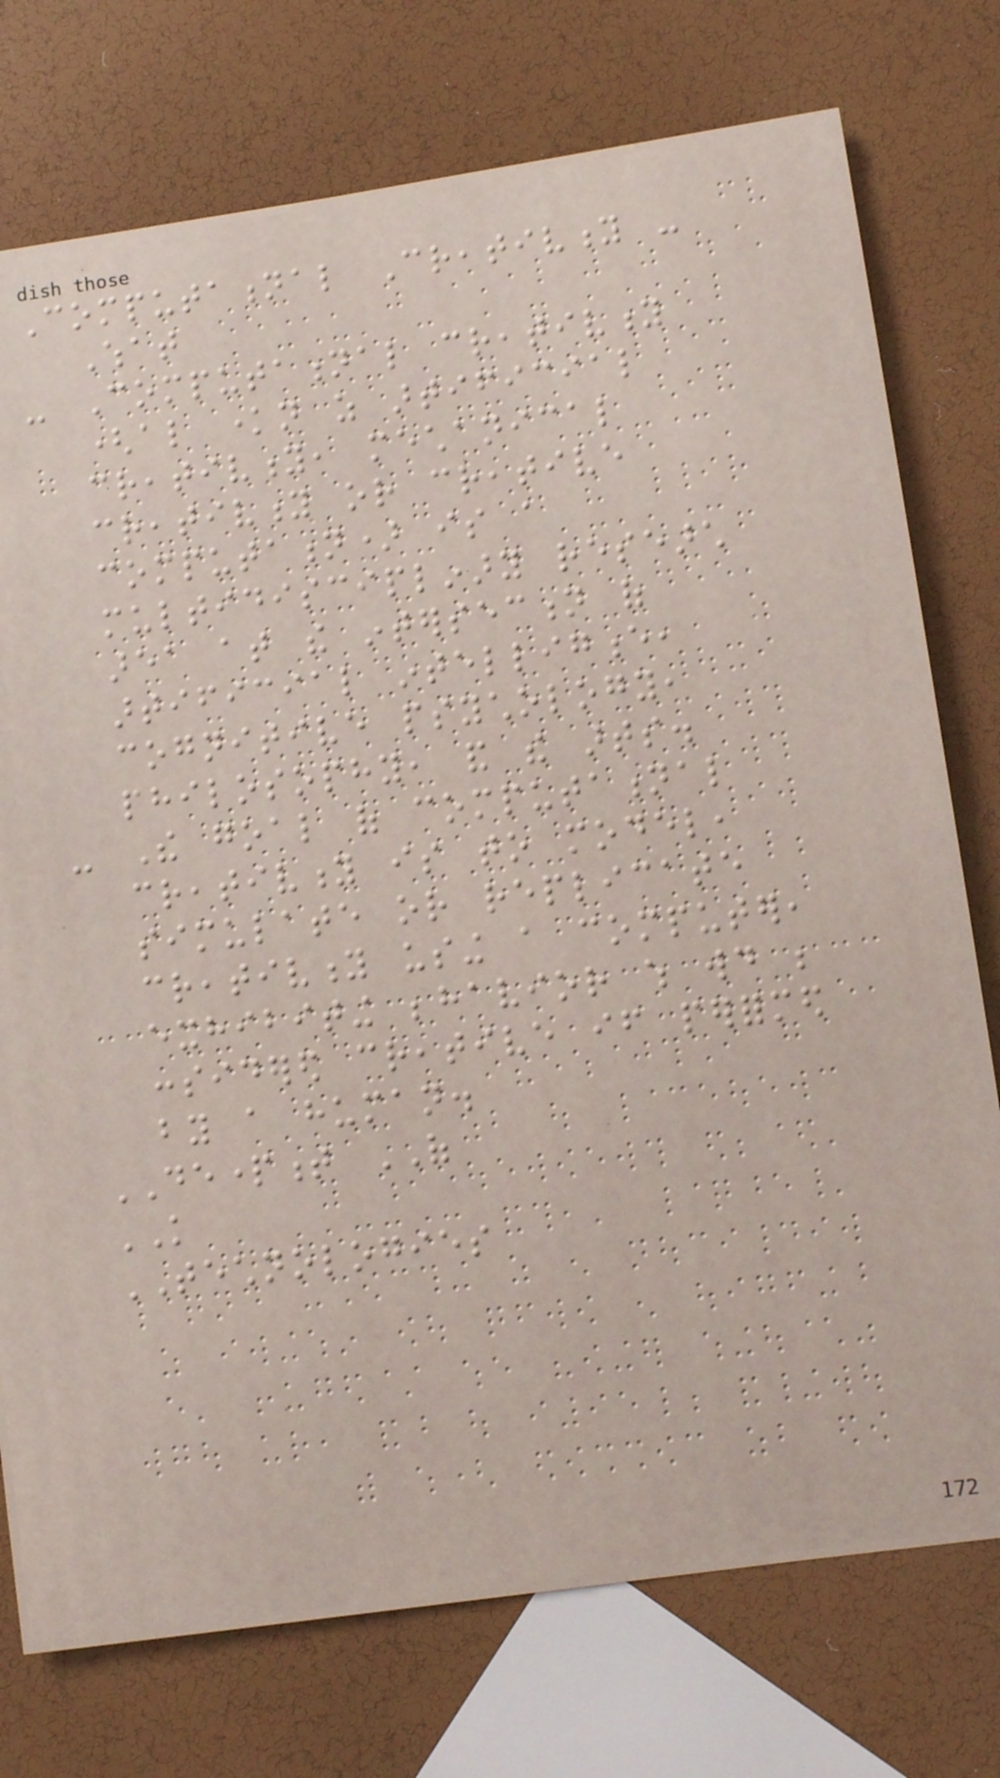Computational Creativity -
What
- Computational creativity
(also known as artificial
creativity, mechanical
creativity or creative
computation) is a
multidisciplinary research
area at the intersection of
artificial intelligence,
cognitive psychology,
philosophy, and the arts.
- The goal of computational
creativity is to model,
simulate or replicate
creativity using a computer,
exhibiting behavior which would be
considered creative if performed
by a human.
DEPARTMENT OF
KNOWLEDGE
TECHNOLOGIES
